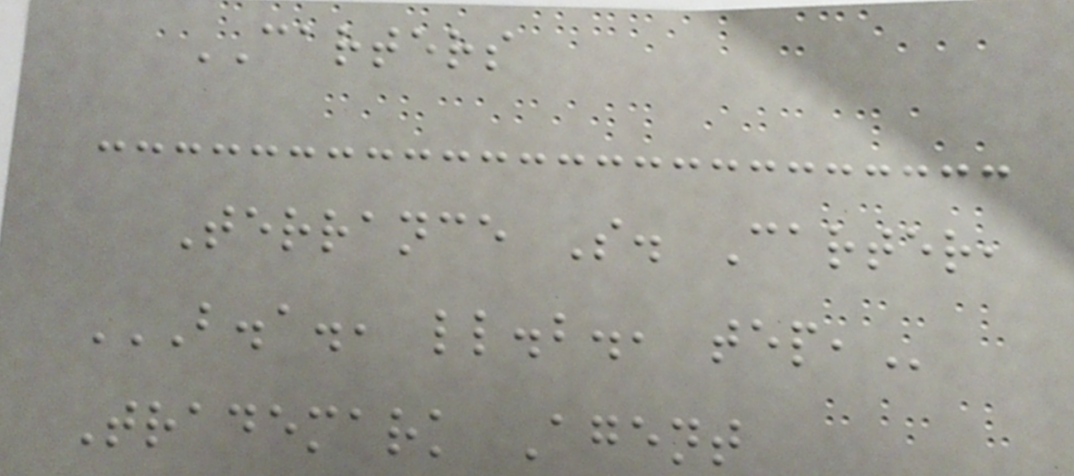CARTERS
Terrance S. Carter,
B.A., LL.B., TEP,
Trademark Agent
